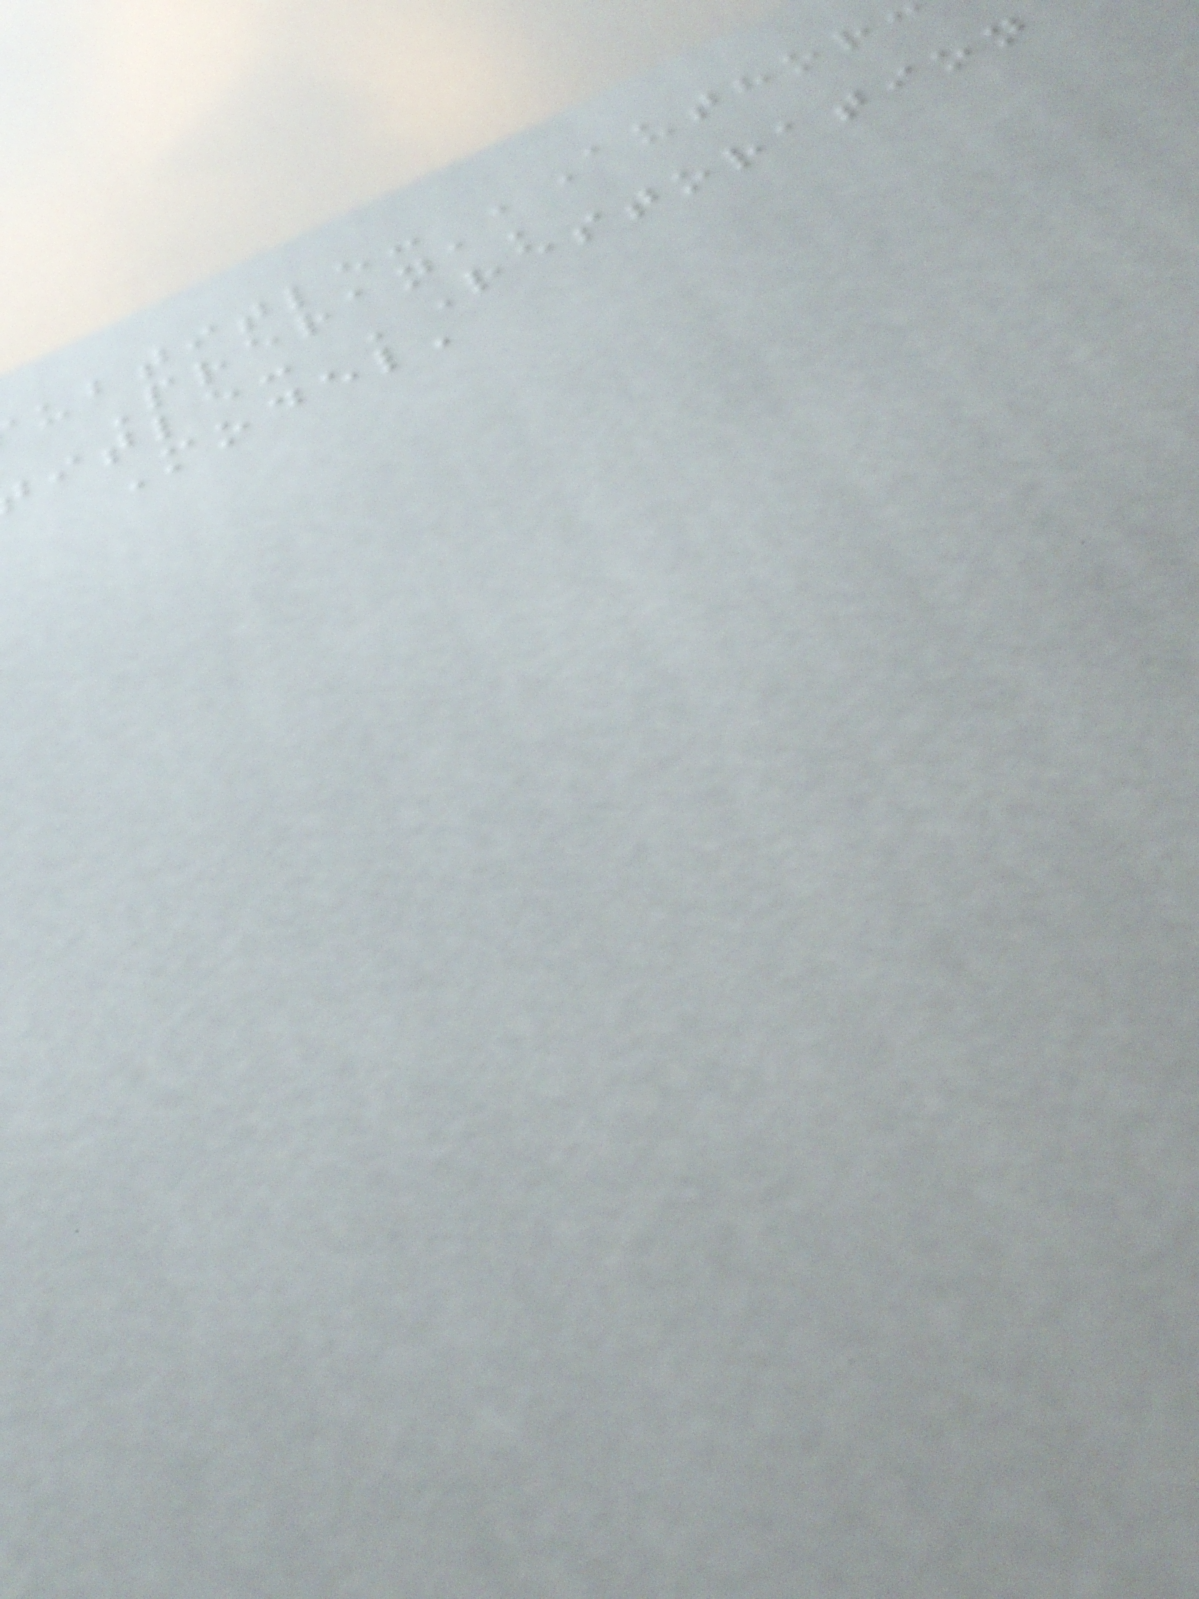ubtitle: 'Author
Prerana'
itle: 'Restoration
Model'
